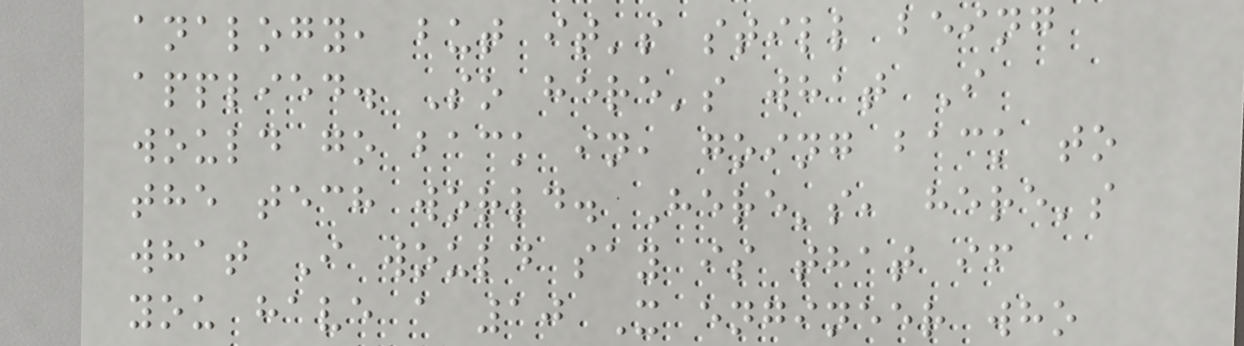analogy, but it's still being
applied. So here's what I
would go back in, going back to
the tech world. Here's, here's
what I would say is that if
you have a 10 X engineer who
